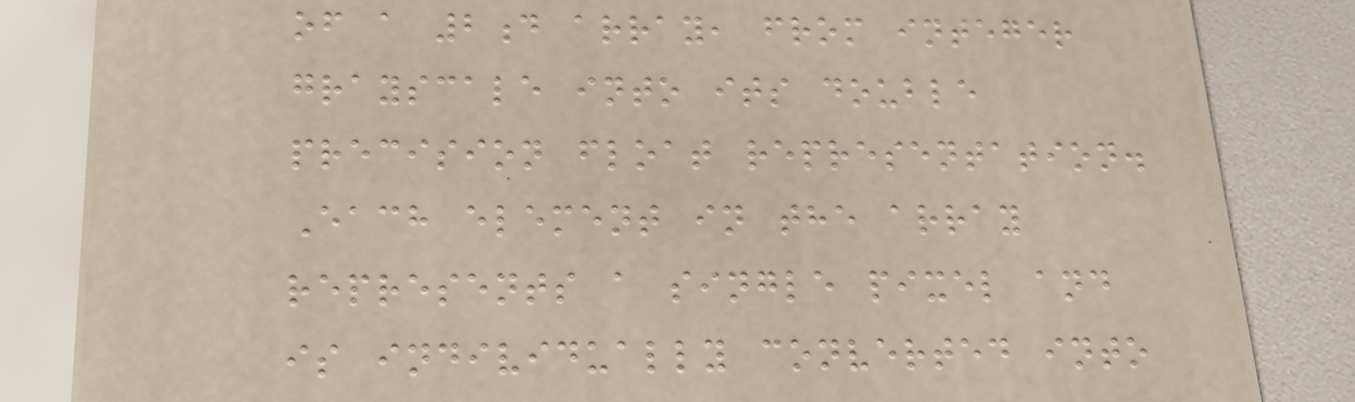of a 2d array, from integer
grayscale into its double
precision float representation.
Each element in the array
represents a single pixel and
is individually converted into
